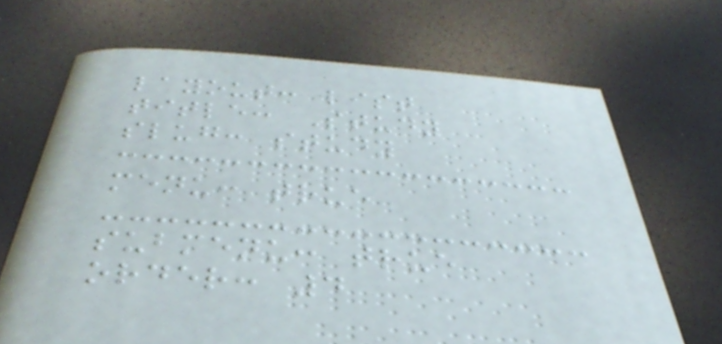layout: list
title: Study
slug: study
menu: true
submenu: true
order: 4
